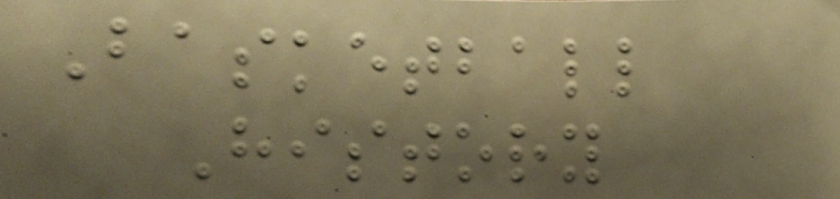Basketball
History
